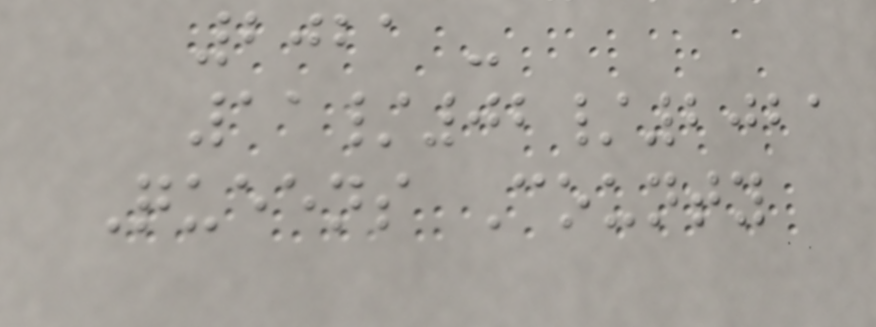2021 -
11/02/2021
Queens County
